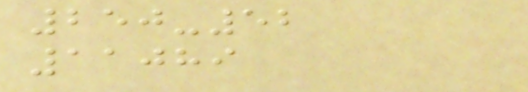250-52
11089
